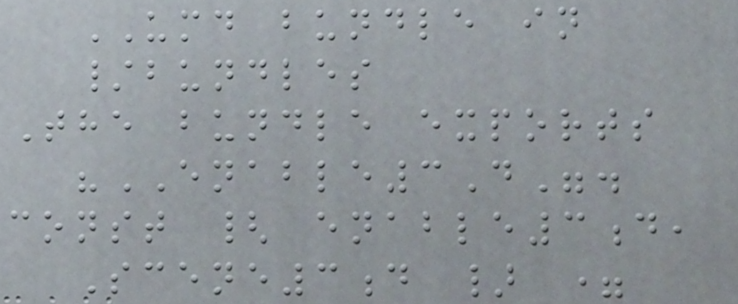UMD bundle in
/bundles
The bundle exports
"ENABLE3D".
const { enable3d,
Scene3d } =
